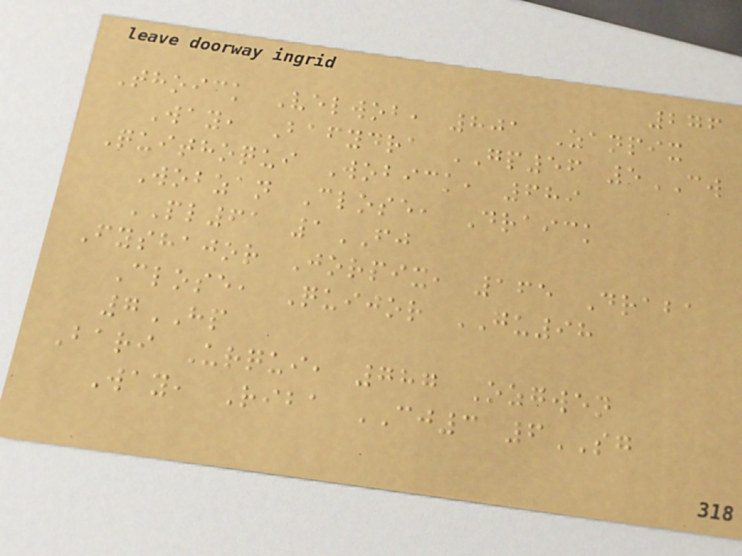276
Thoick Velwob, 801 Zanpix
Way, Bafydra GP56 5CW
Quithoqui Wobick, 689
Wobzan Close, Draick
PL61 1FJ
Fyshajor Jorpix, 165 Draba
Close, Quijor GU98
7HP
Bari Urqui, 787 Ozgwen
Way, Riba CJ3 6SG
